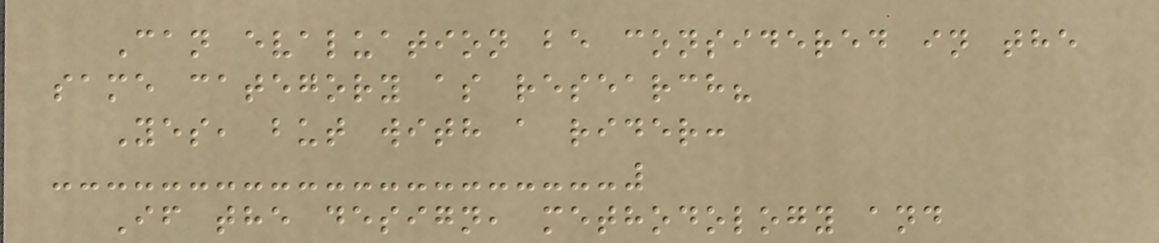Can evaluation be considered in the
same category as research?
Yes, but with a rider:
If the design, methodology and
